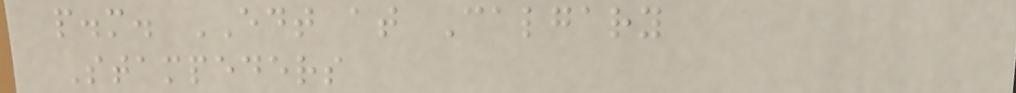p.m. EDT at Calgary
Stampeders
